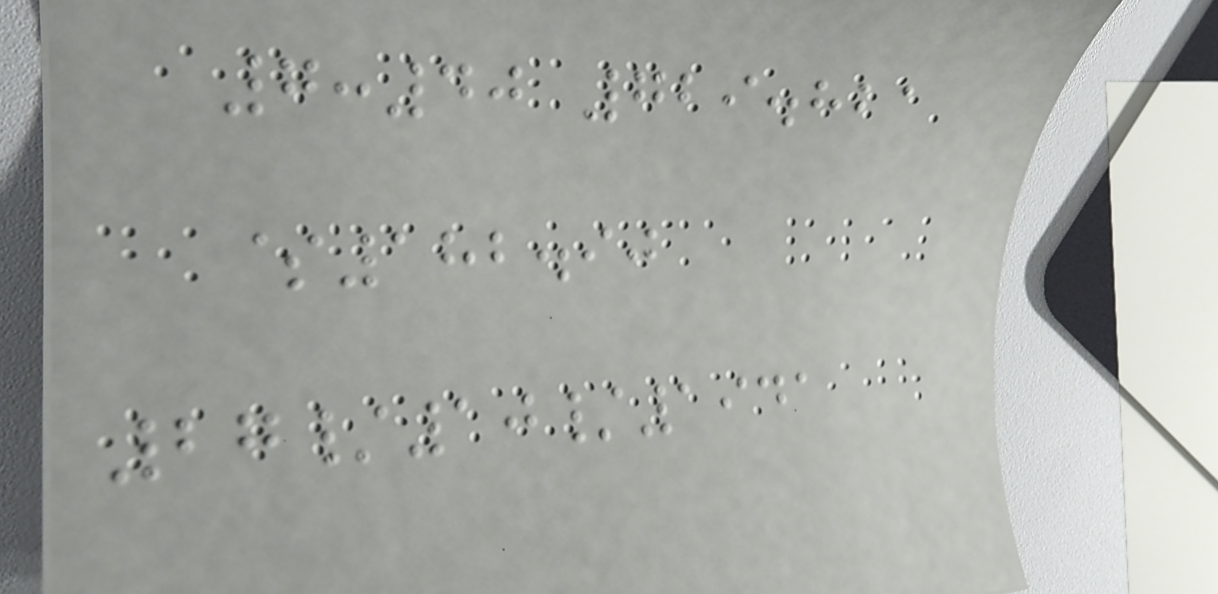7:40 729.821
$182.90
27/10/1941
